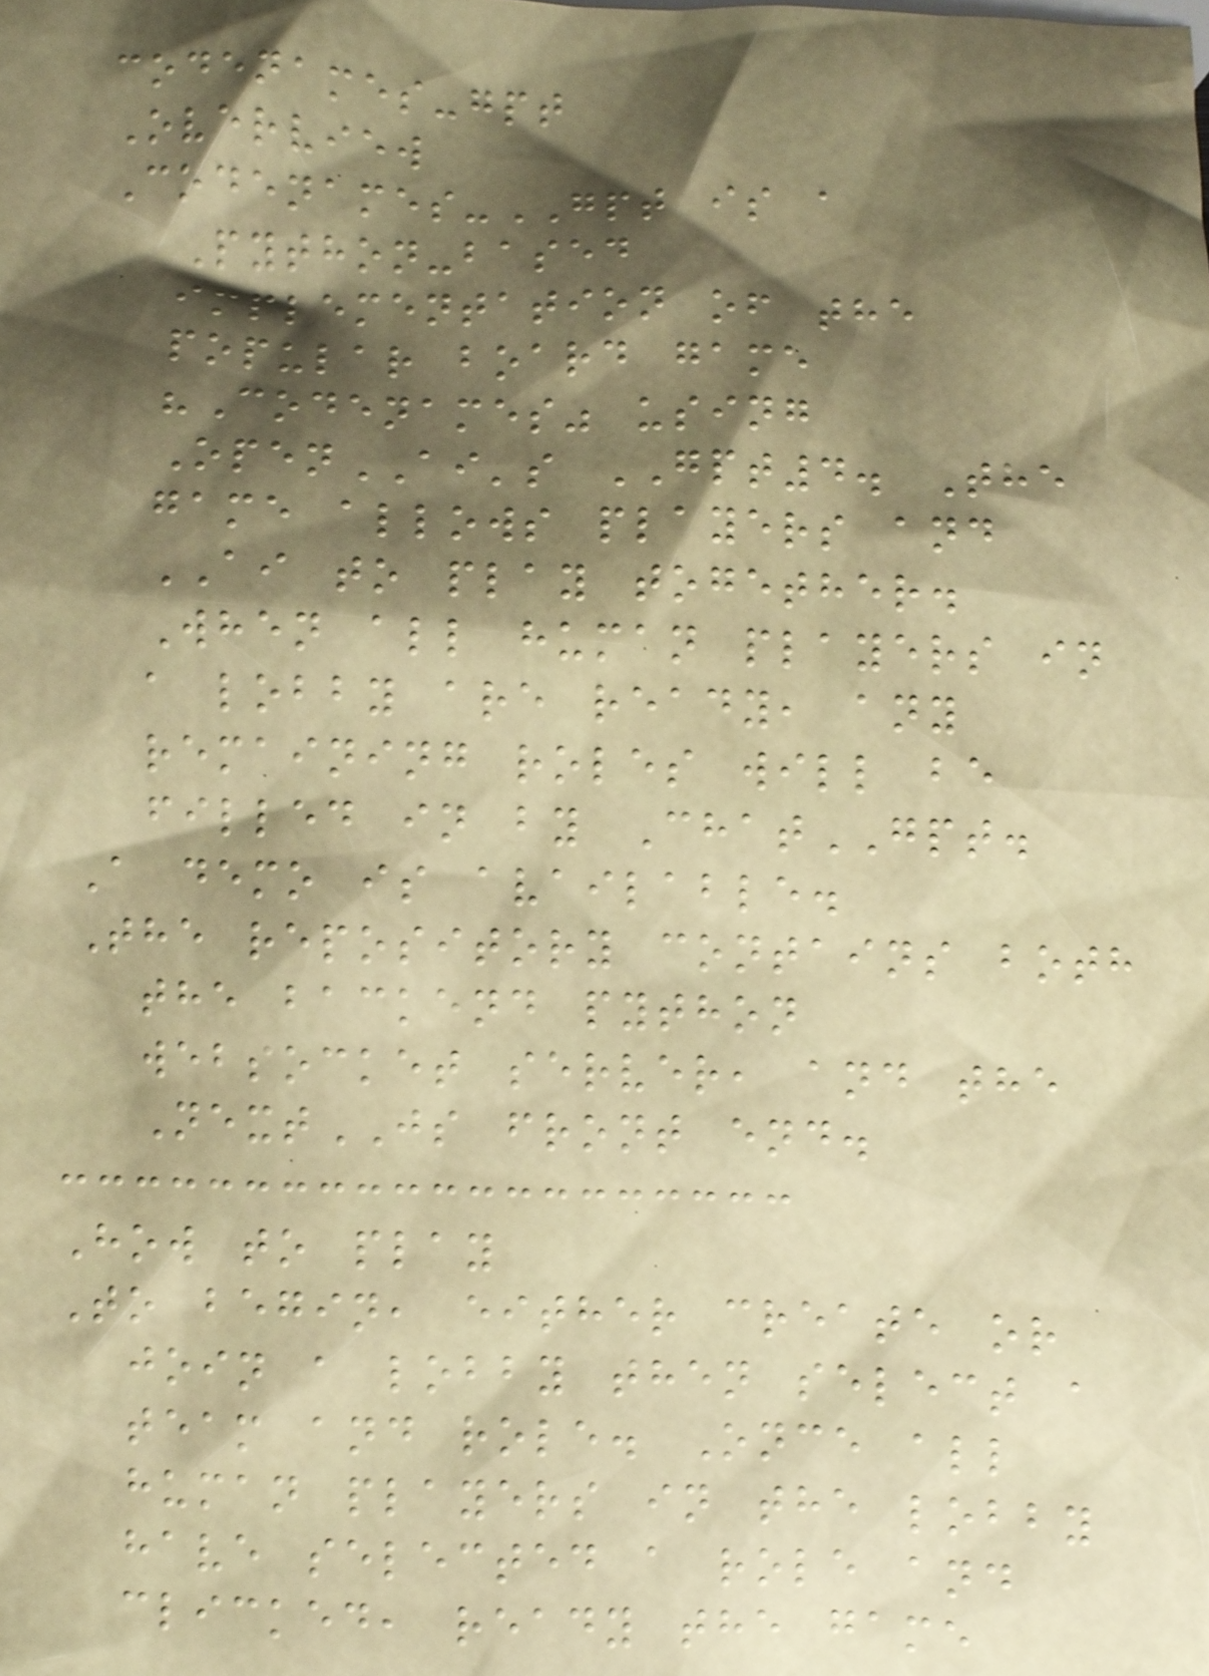codenames-gpt
Overview
Codenames-GPT is a
Python-based
implementation of the
popular board game
"Codenames" using
OpenAI's GPT4. The
game allows players and
AI to play together.
When all human players in
a lobby are ready, any
remaining roles will be
filled in by ChatGPT.
A demo is available.
The repository contains both
the backend python
websocket server, and the
NextJS front end.
How to play
To begin, either create or
join a lobby then select a
team and role. Once all
human players in the lobby
have selected a role and
clicked, ready the game
